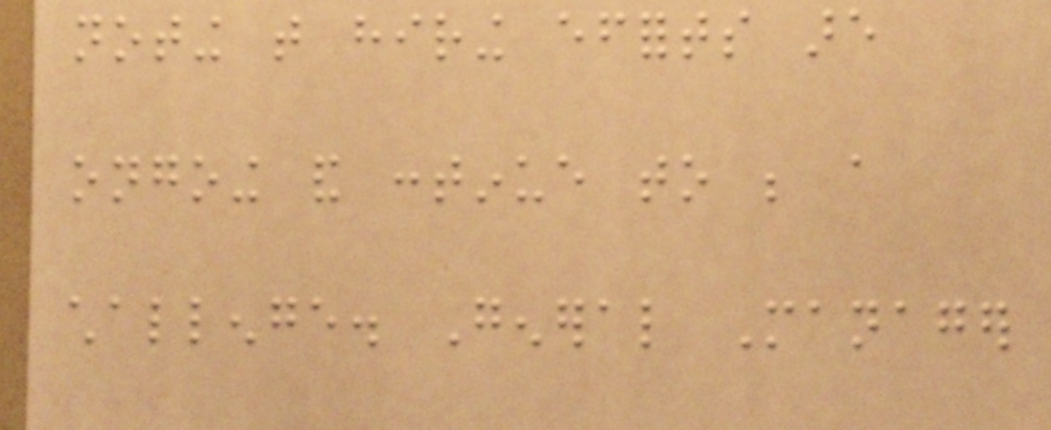noting that hiring efforts are
ongoing and continue to be a
challenge. General Manager
